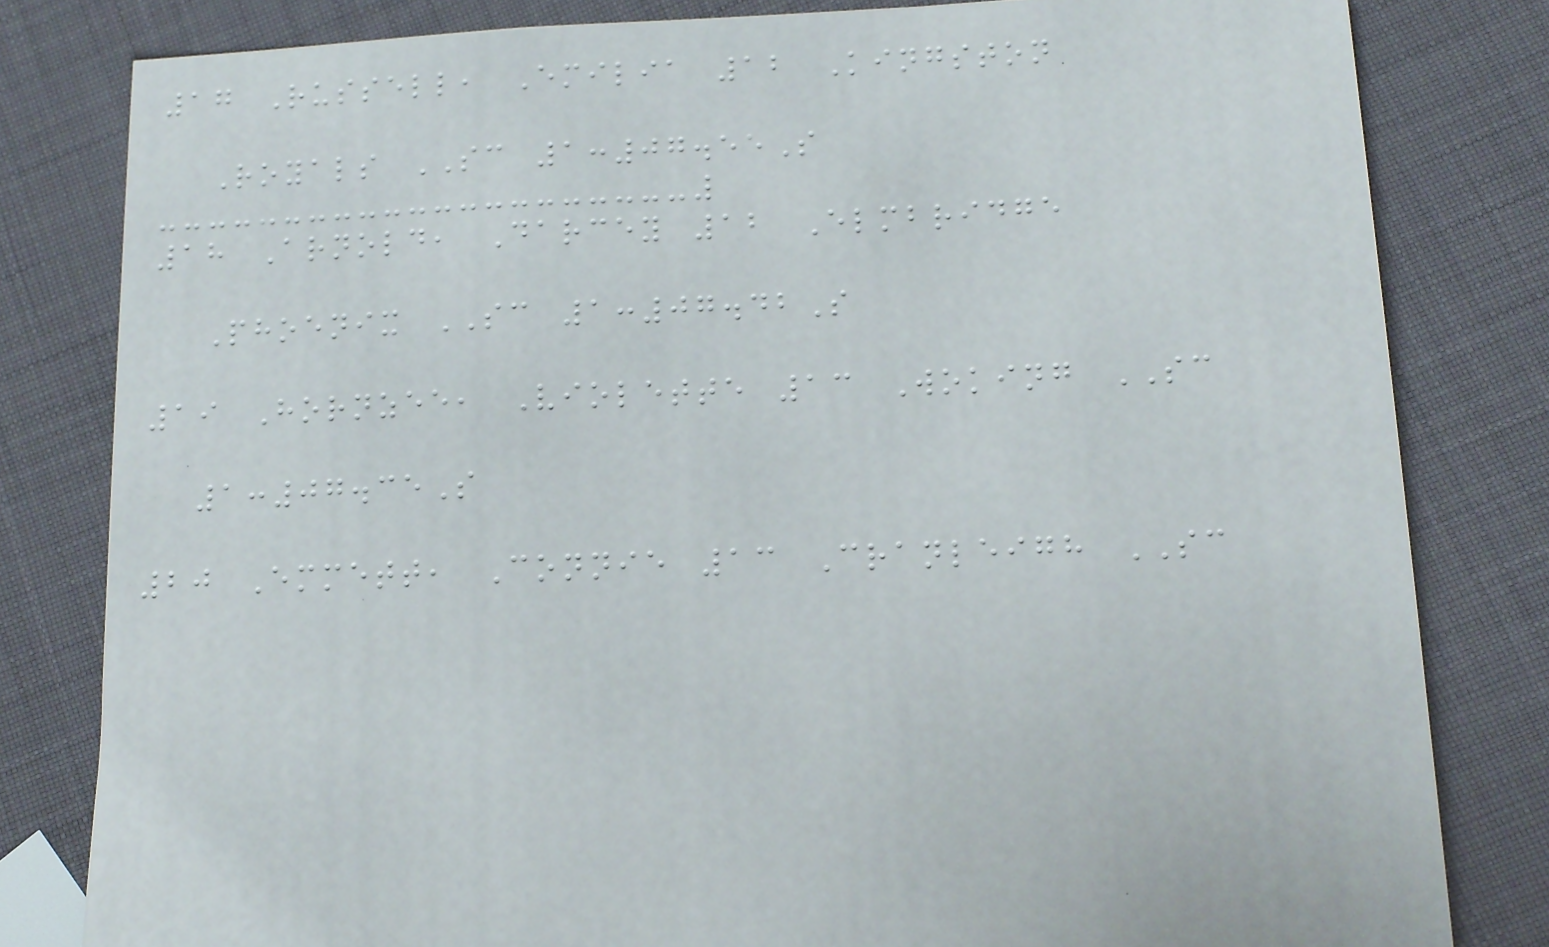17 Russell, Emilia 12 Kingston
Royals SC 1:07.55S
18 Arnold, Darcey 12 Elmbridge
Phoenix SC 1:07.42S
19 Hornzee, Violette 13 Woking SC
1:07.35S
20 Emmett, Connie 13 Cranleigh SC
